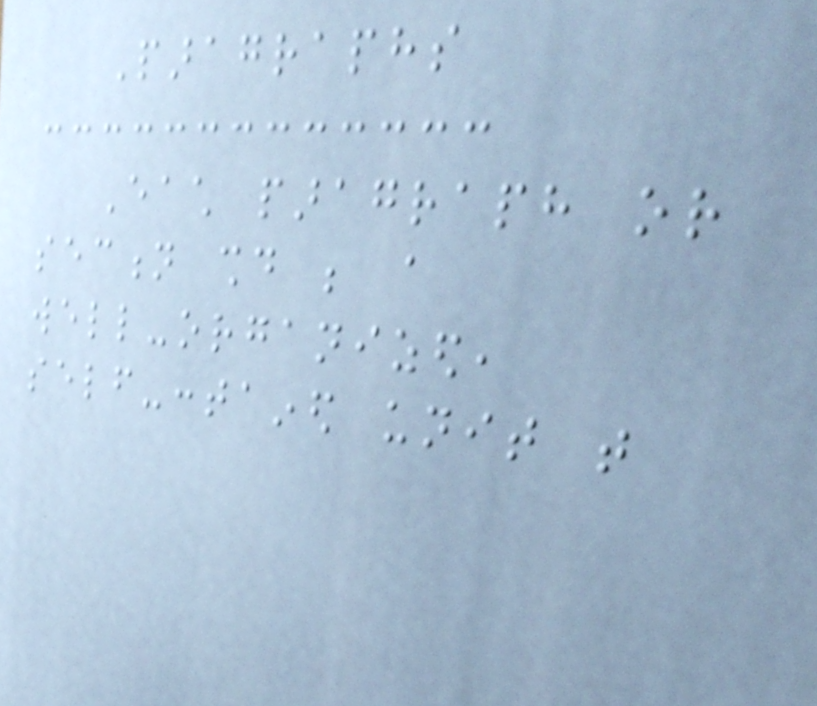Paragraphs
Each paragraph or
section should be a
well-organized,
self-contained unit that
